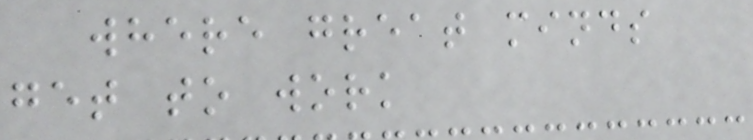where great minds
get to work
